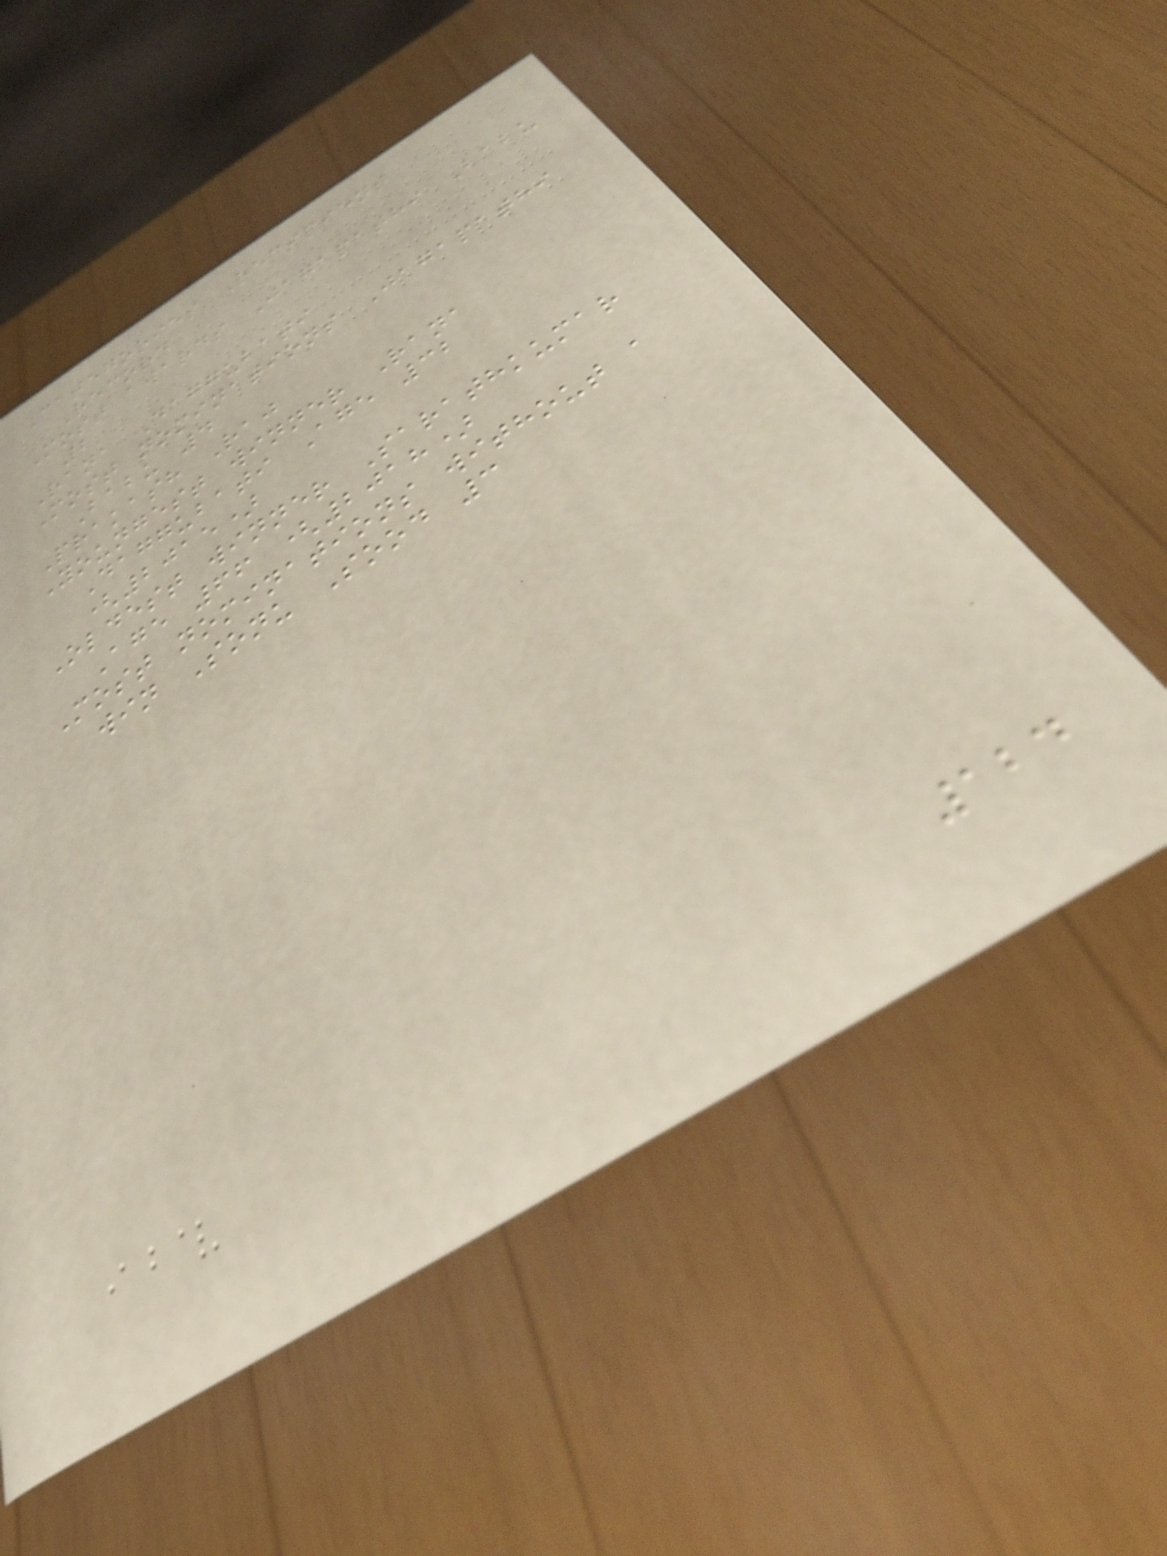Categories Recipient
Record
Most awards Jagapathi Babu
2
Rana Daggubati
Most nominations Jagapathi
Babu 4
Prakash Raj
Youngest winner Rana
Daggubati Age 32
(2015)
Oldest winner Sarathkumar
Age 66 (2018)
Most nominations without a
win Sonu Sood 3
124
